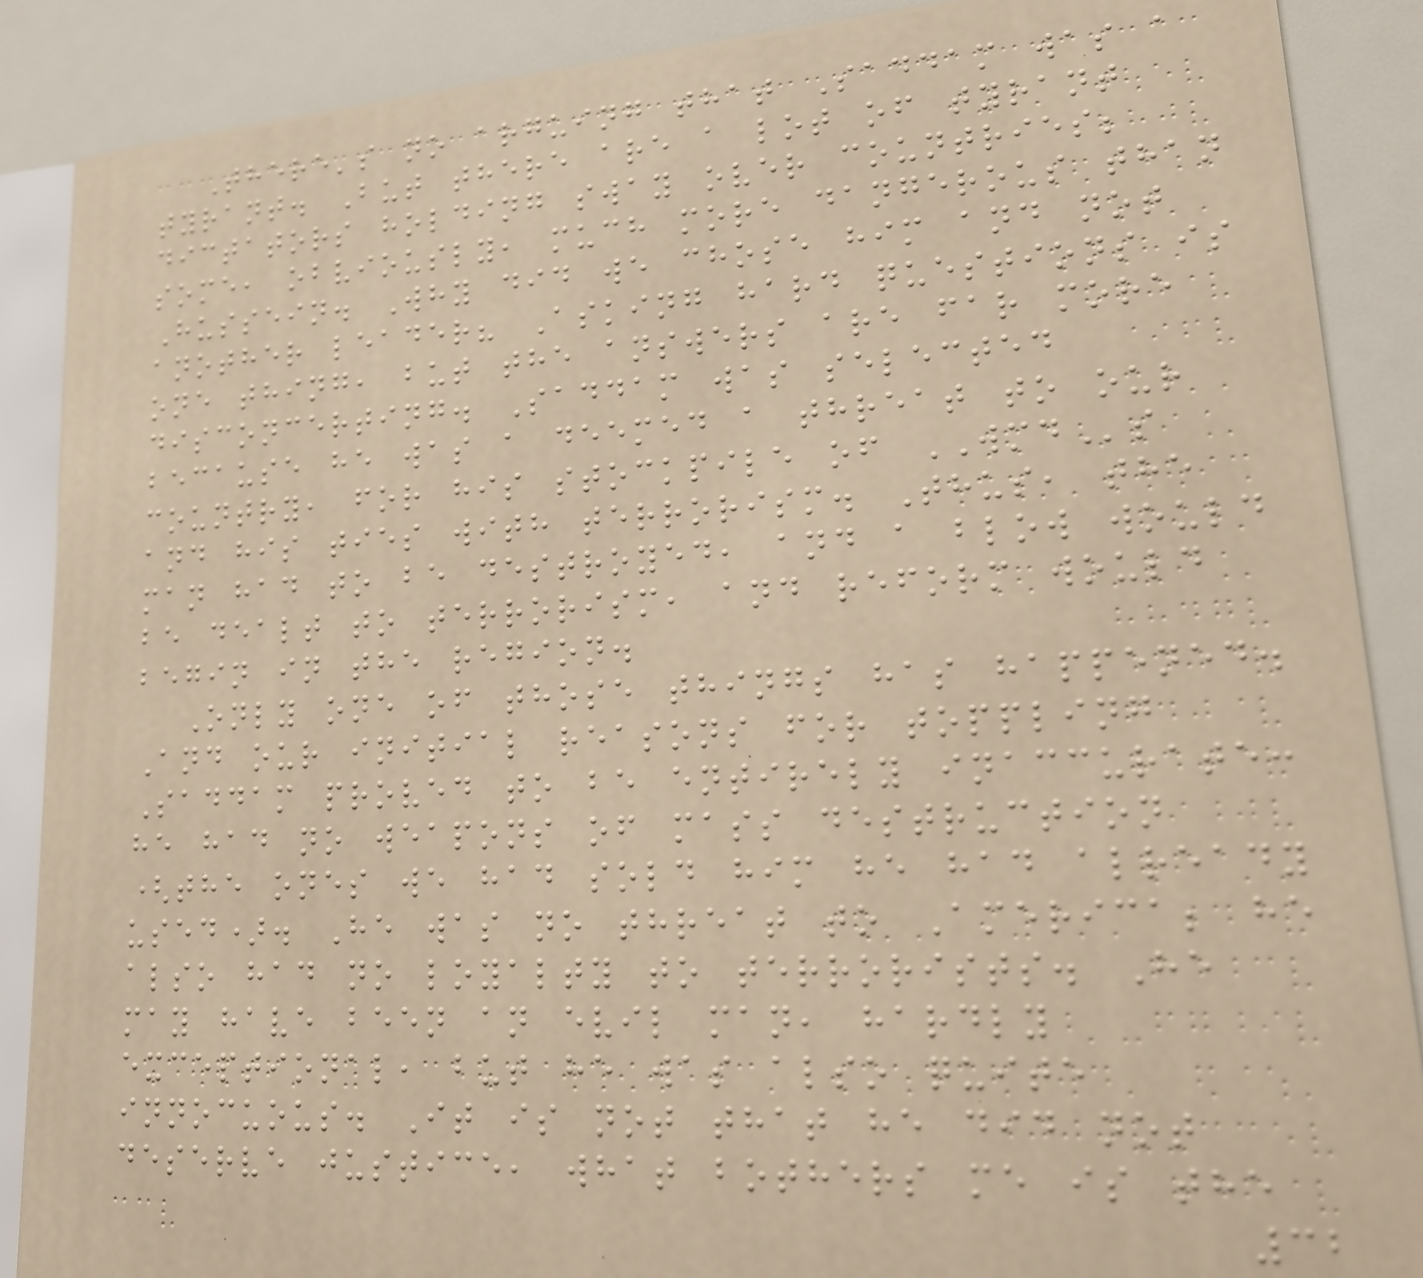There's no arguing that Saddam was a
tyrant. But there are a lot of tyrant
dictators holding sway over countries;
some, obviously, much more dangerous than
Hussein. Why did we chose him and not
another leader? Asking hard questions is
one thing, but the answers are far more
disconcerting. Saddam was selected
because he was a deemed a threat to our
country, for his stockpile of WMDs
and his ties with terrorism. Thus, the
man had to be destroyed, and a blow would
be dealt to terrorism, and reform would
begin in the region.
Only one of those things has happened.
And our initial reasons for toppling
Saddam proved to be entirely inaccurate:
he had no weapons of mass destruction
(the ones we had sold him he had already
used). He was no threat to America; he
also had no loyalty to terrorists. He
may have been an evil man, hardly
exceptional, but he was also quite
innocuous. It is not that he did not
deserve justice, what bothers me is the
32
